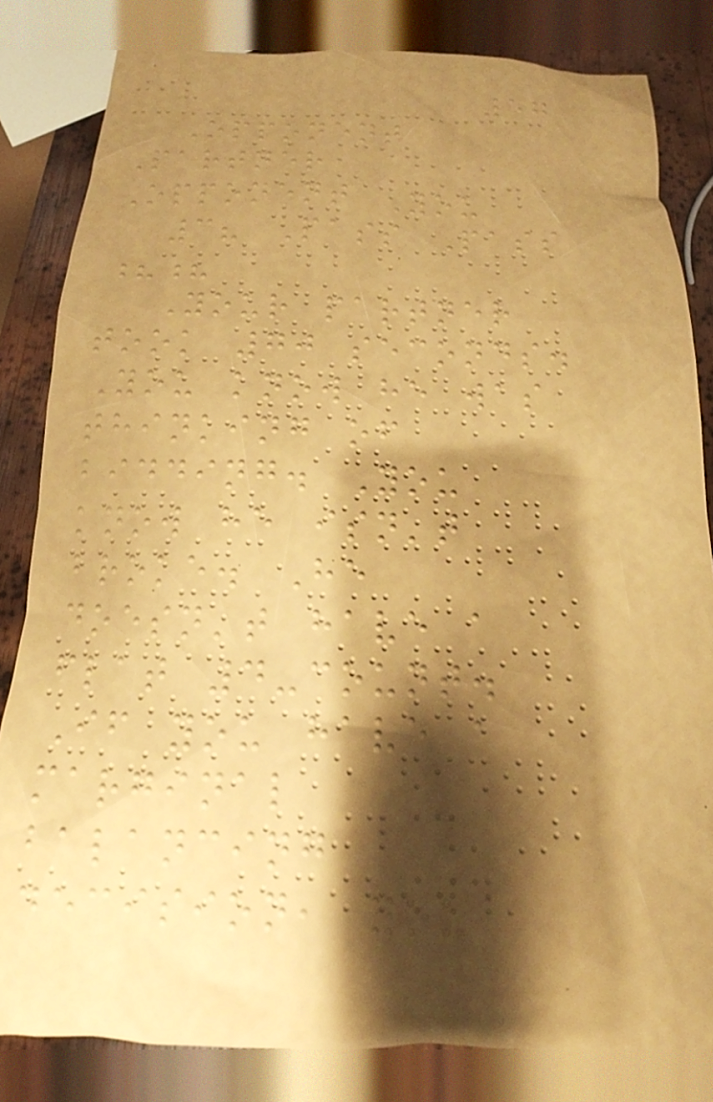57
Opponent
Partner
Opponent You
3? Pass Pass
??
Your partner
took 70 seconds.
You know he was
thinking of
bidding. You
know he isn't
broke. He
doesn't have a
flat 4-count.
If you have a
marginal
balancing
decision, you
